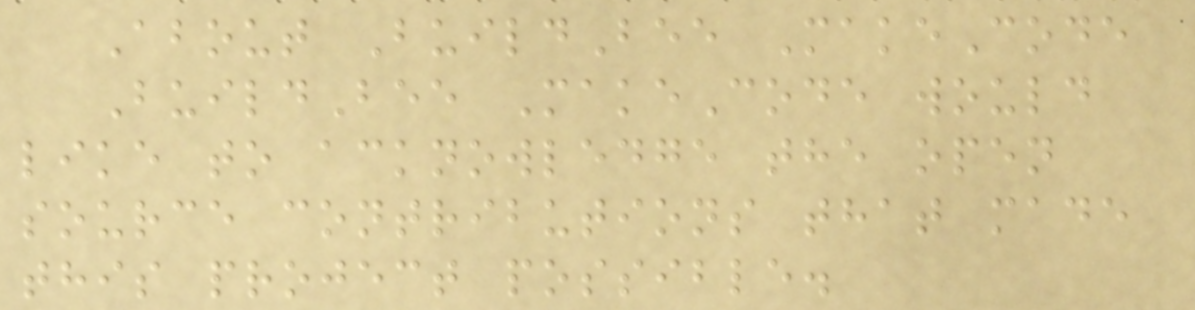About BuildBee MakeCode
BuildBee MakeCode would
like to acknowledge the open
source contributions that made
this project possible.
